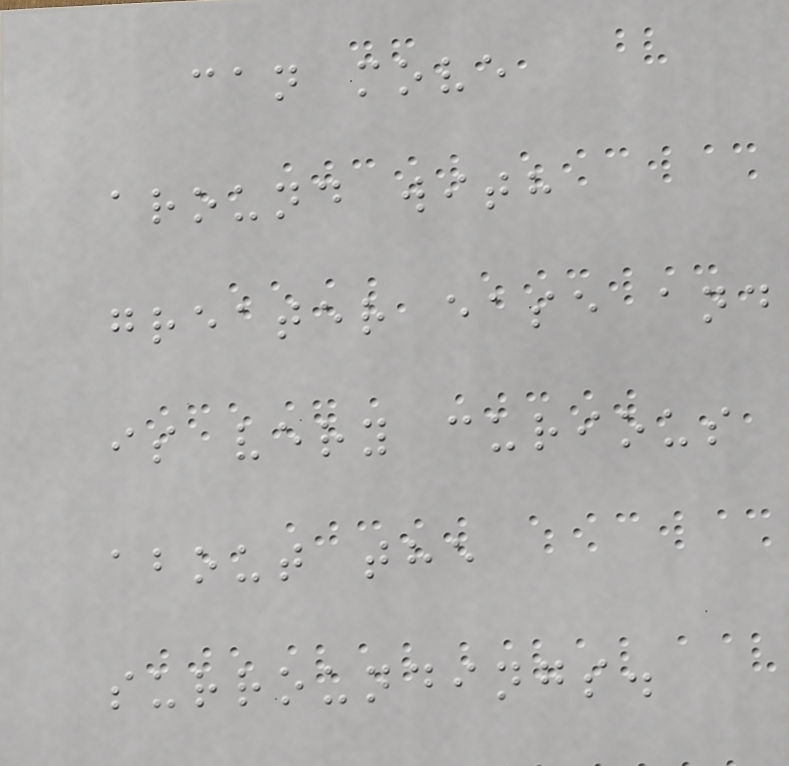can move
around with
greater ease and
is very curious
about the
surroundings.
